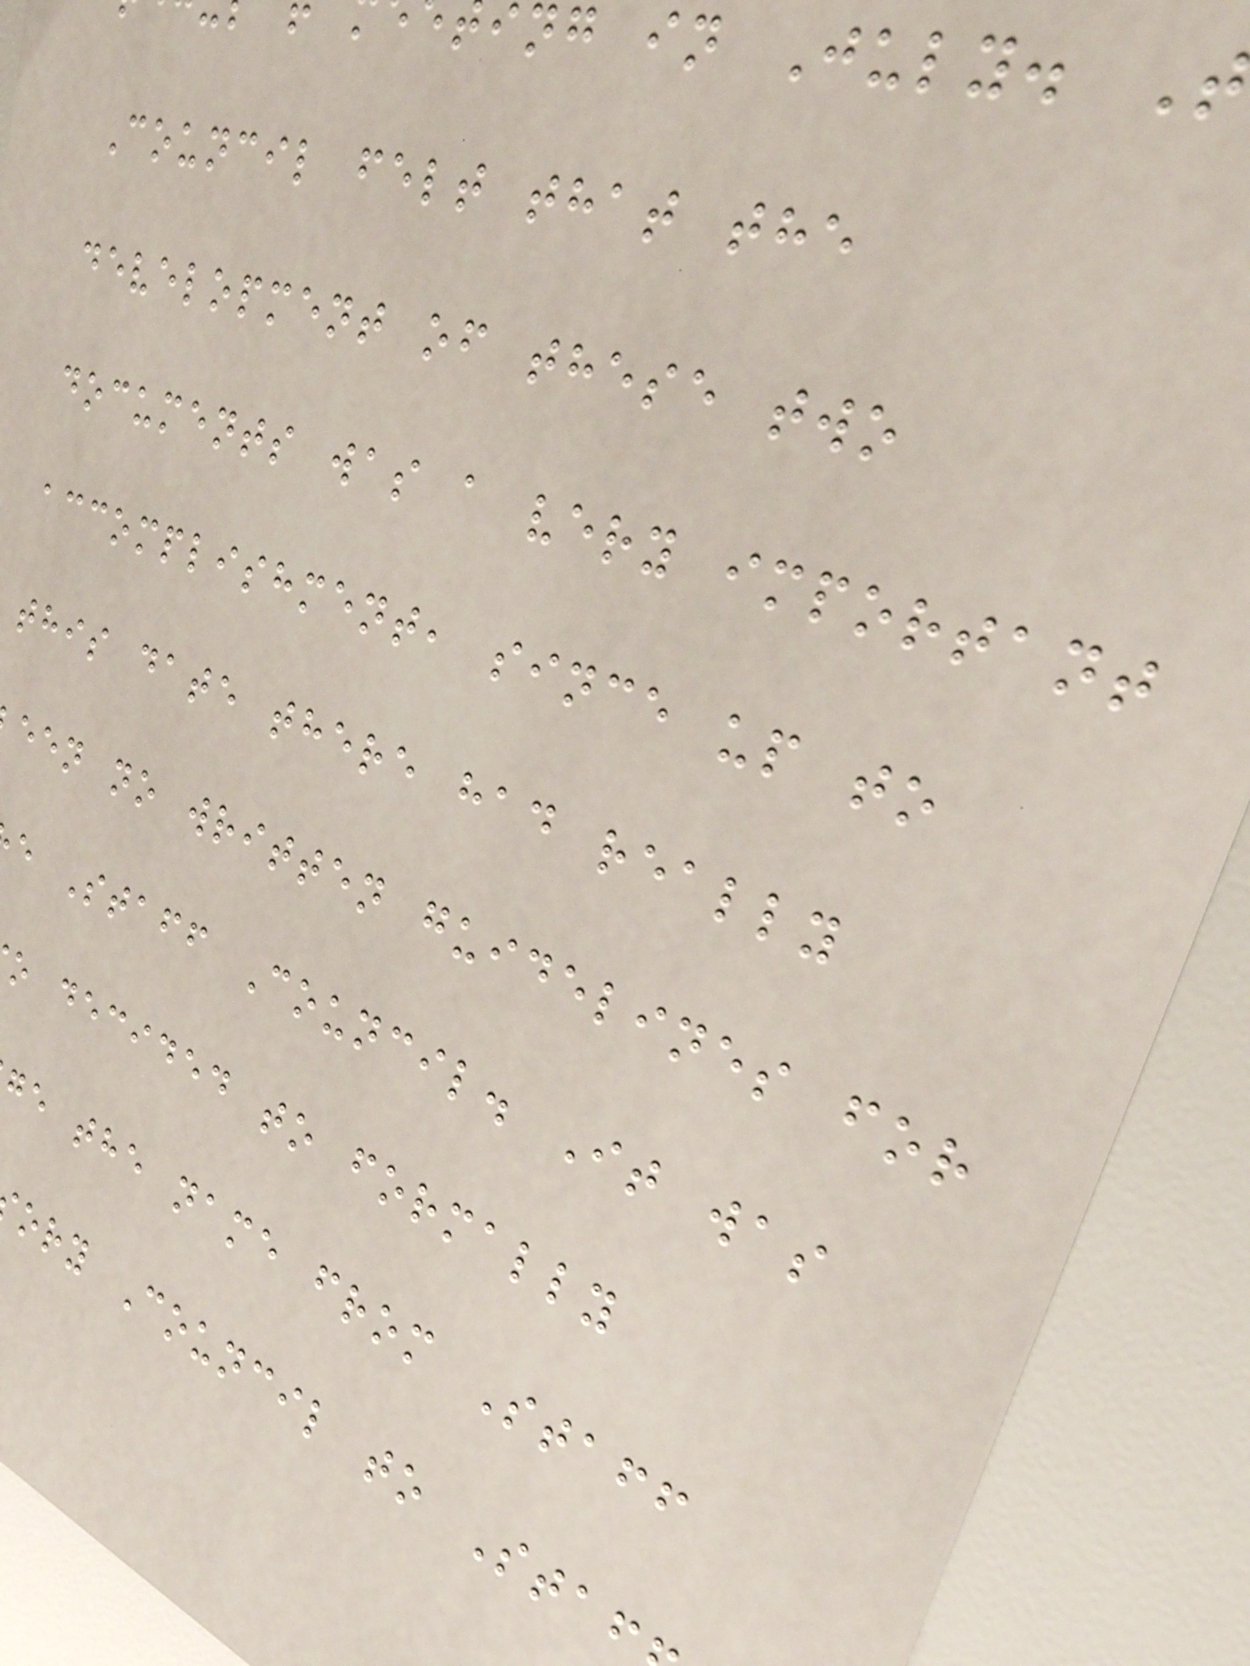ing in July.
Council felt that the
development of these two
documents was a very important
accomplishment, since up to
this date there had really
een no written guidelines for
e Staff Council. It was
o decided to formally
ge the name from Staff
ory Council to Staf
